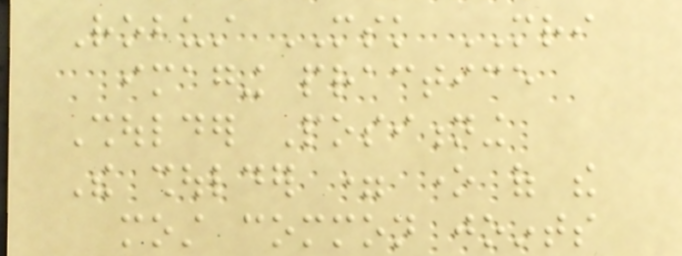Robust MSK MRI
imaging practice
Shoulder Positioning
The shoulder = one of the
most common joints
